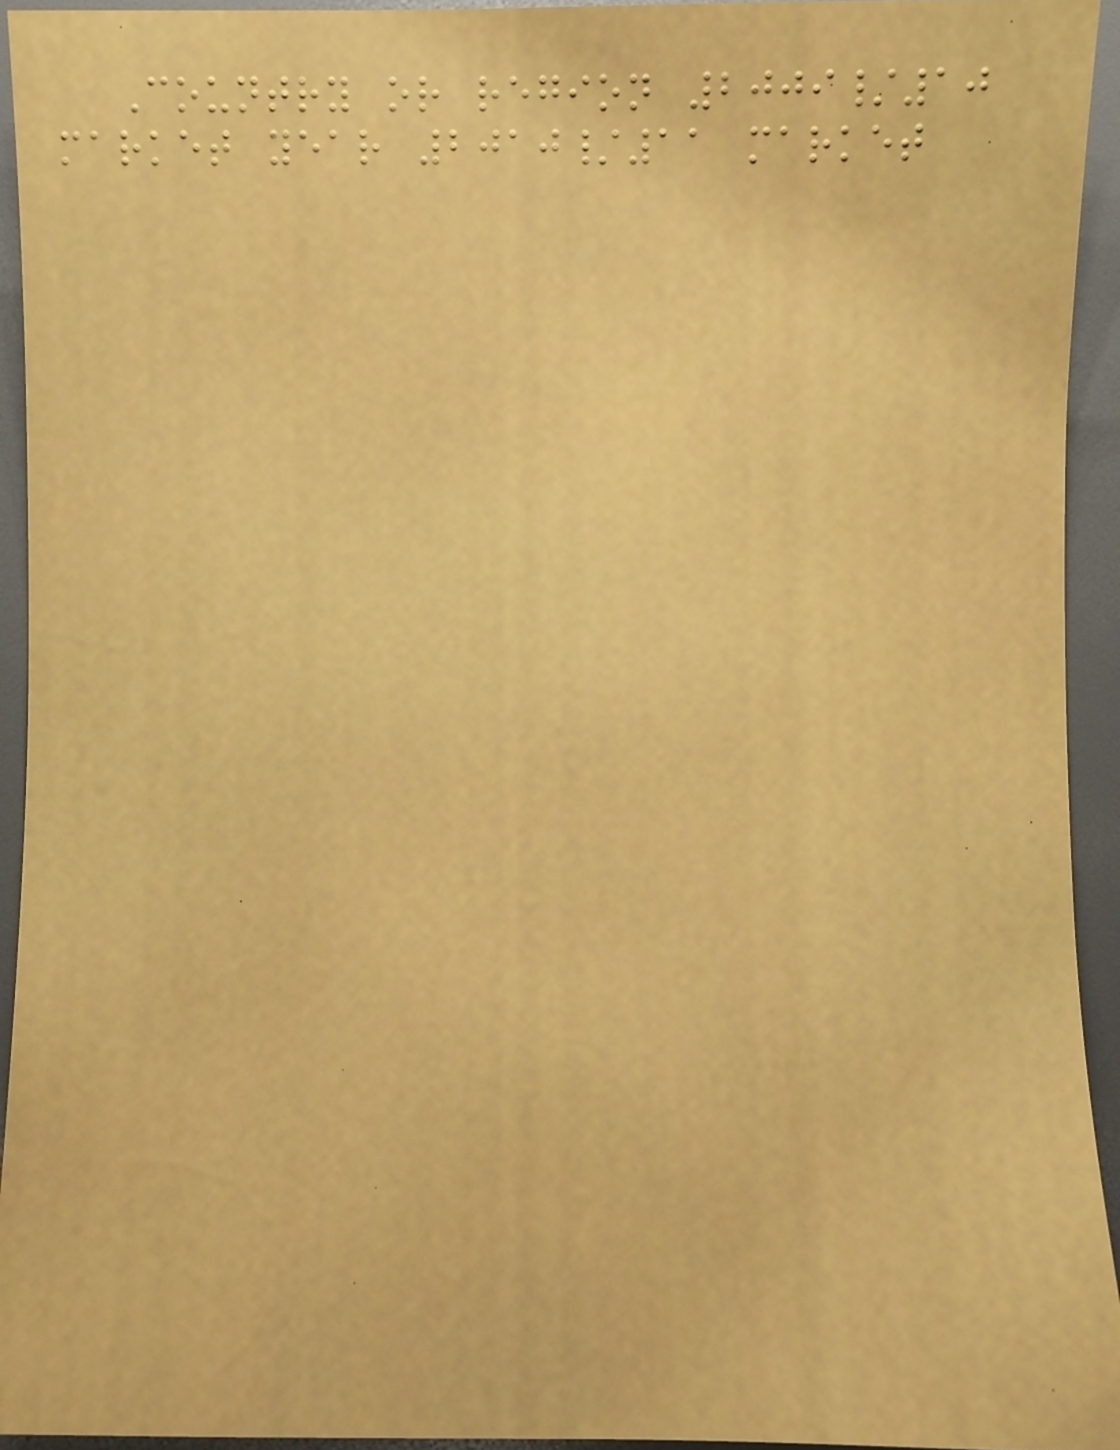Country or region 2009/10
market year 2010/11 market
